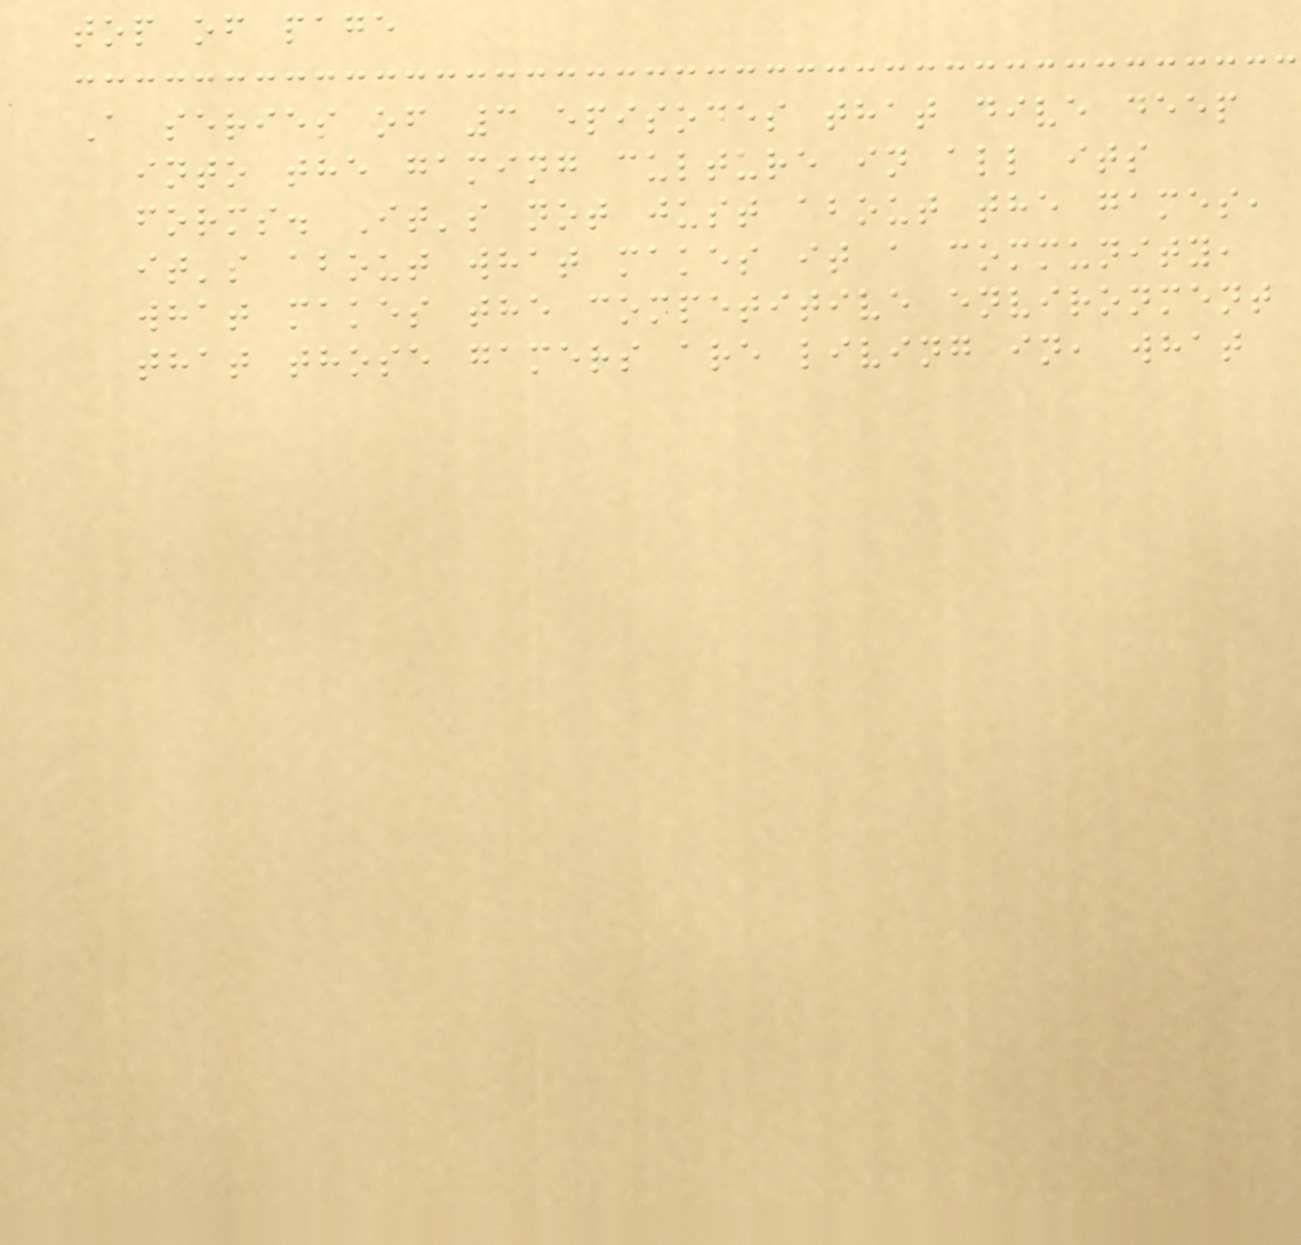top of page
A series of 3 episodes that dive deep
into the gaming culture in all its
forms. It's not just about the games,
it's about what makes it a community,
what makes the competitive environment
that those gamers are living in, what
